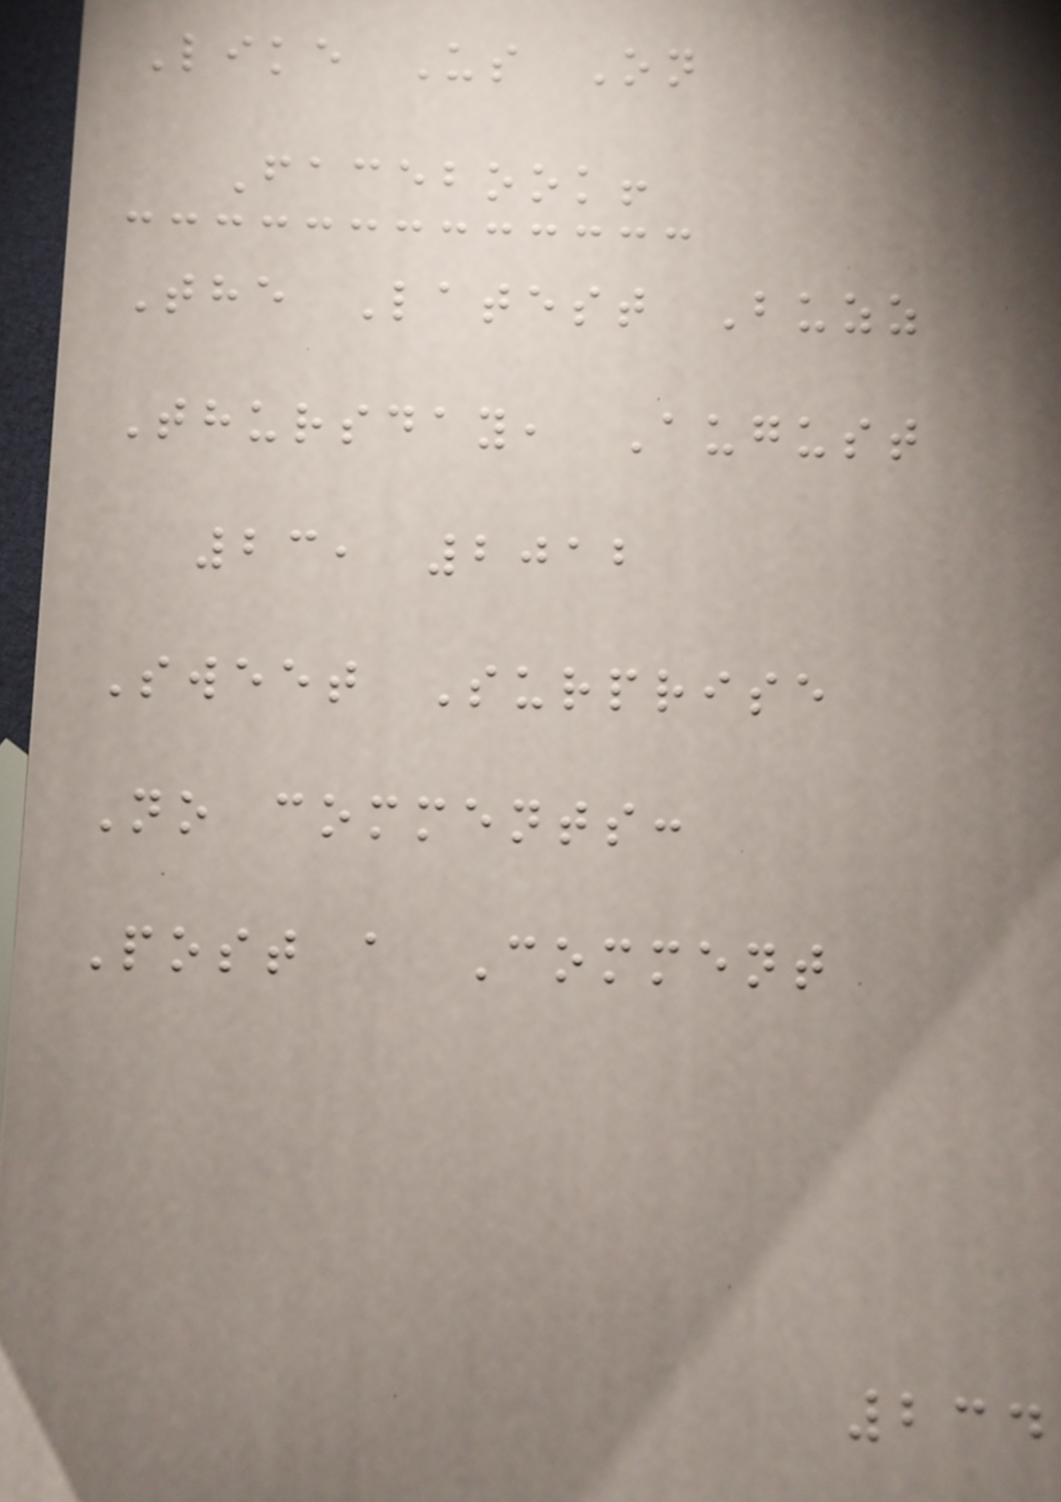Like Us On
Facebook!
The Latest Buzz
Thursday, August
23, 2012
Sweet Surprise
No comments:
Post a Comment
234
